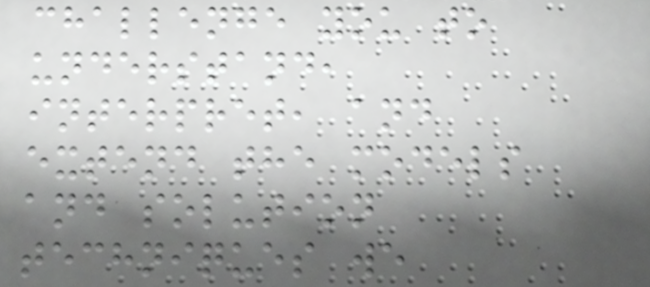challenge you to
understand,
interpret, and
extend the models
and solution
techniques we
